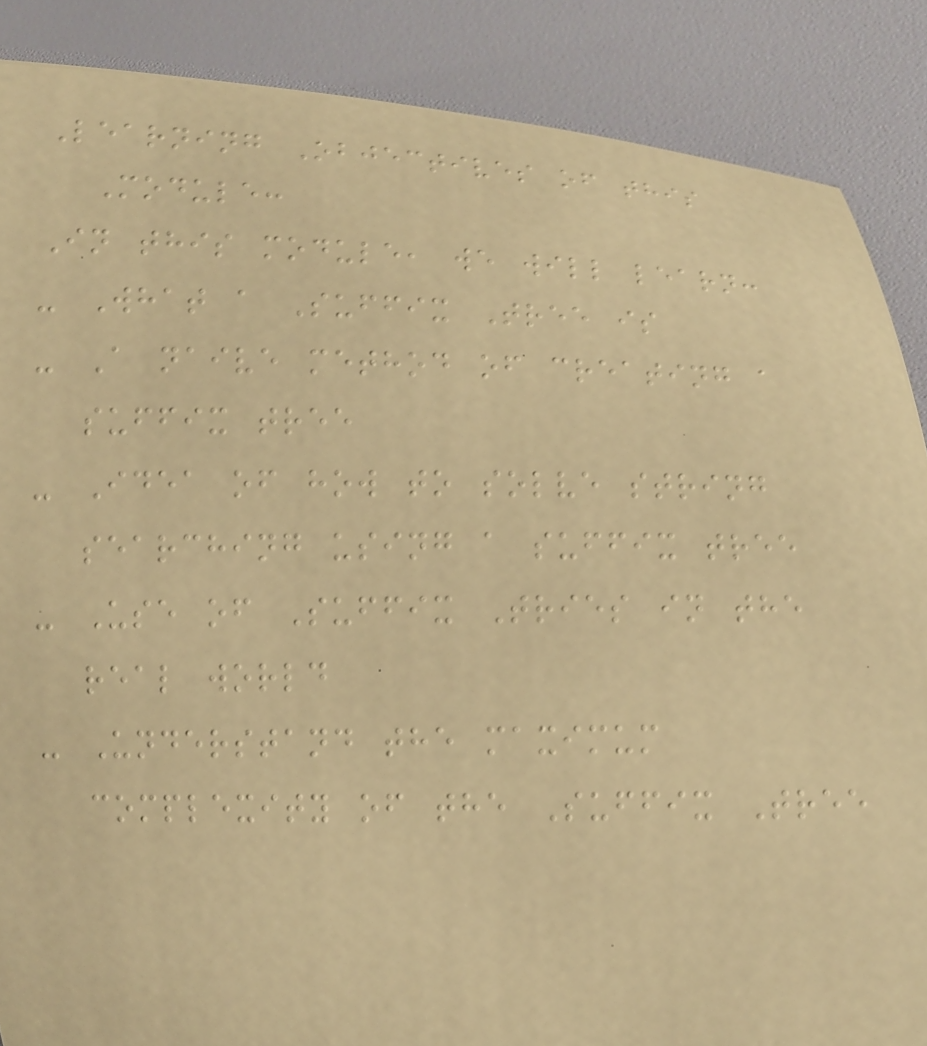Learning Objectives of this
Module:
In this module, we will learn:
- What a Suffix Tree is
- A naive method of creating a
suffix tree
- Idea of how to solve string
searching using a suffix tree
- Use of Suffix Tries in the
real world
- Understand the maximum
complexity of the Suffix Tree
